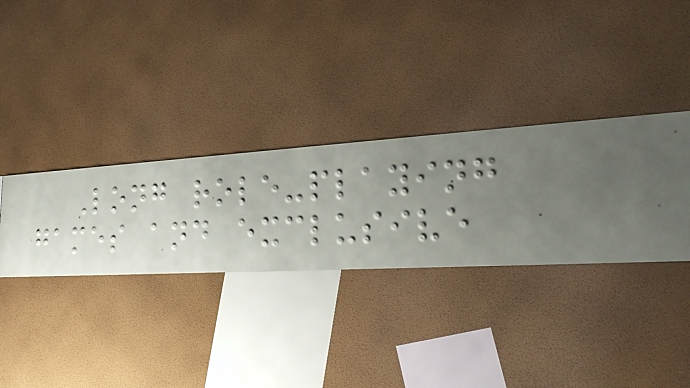Long role-playing
games and exclusive
